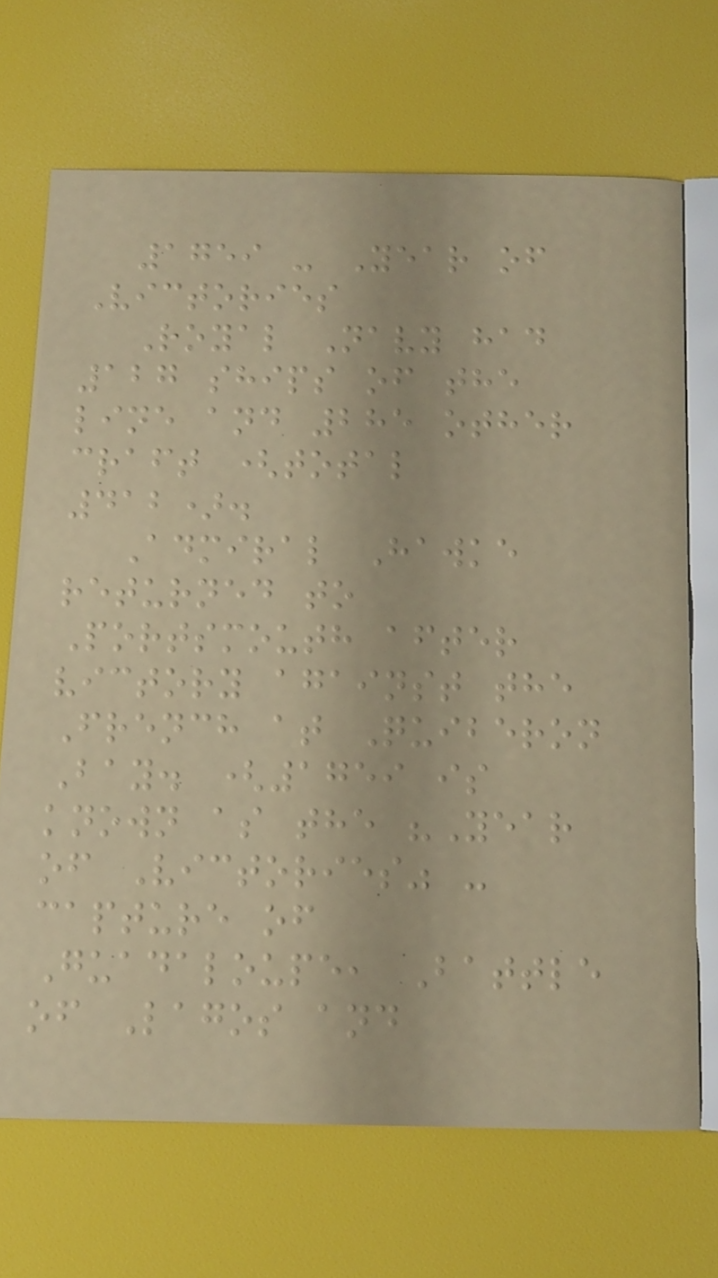1759 - Year of
Victories
Royal Navy had
127 ships of the
line and 285 other
craft (total
412).
Admiral Hawke
returned to
Portsmouth after
victory against the
French at Quiberon
Bay. (1759 is
known as the "Year
of Victories" -
capture of
Guadaloupe, Battle
of Lagos and
